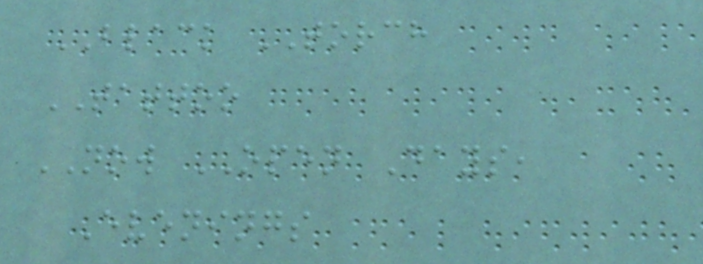BLACK TORCH
TATTOO
NOW OPEN Days,
Evenings
